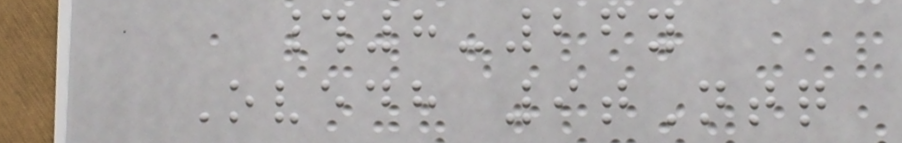#8-26y
Ovedh 9tNtq
